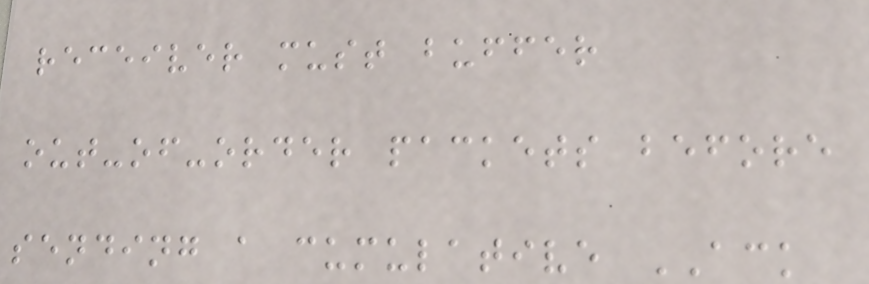receiver must buffer
out-of-order packets before
sending a cumulative ACK
